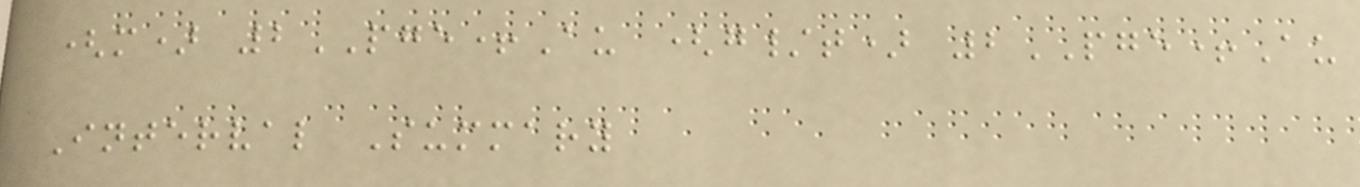(m) 2PGE+Au (g/t) 2PGE+Au
Interval Summary
